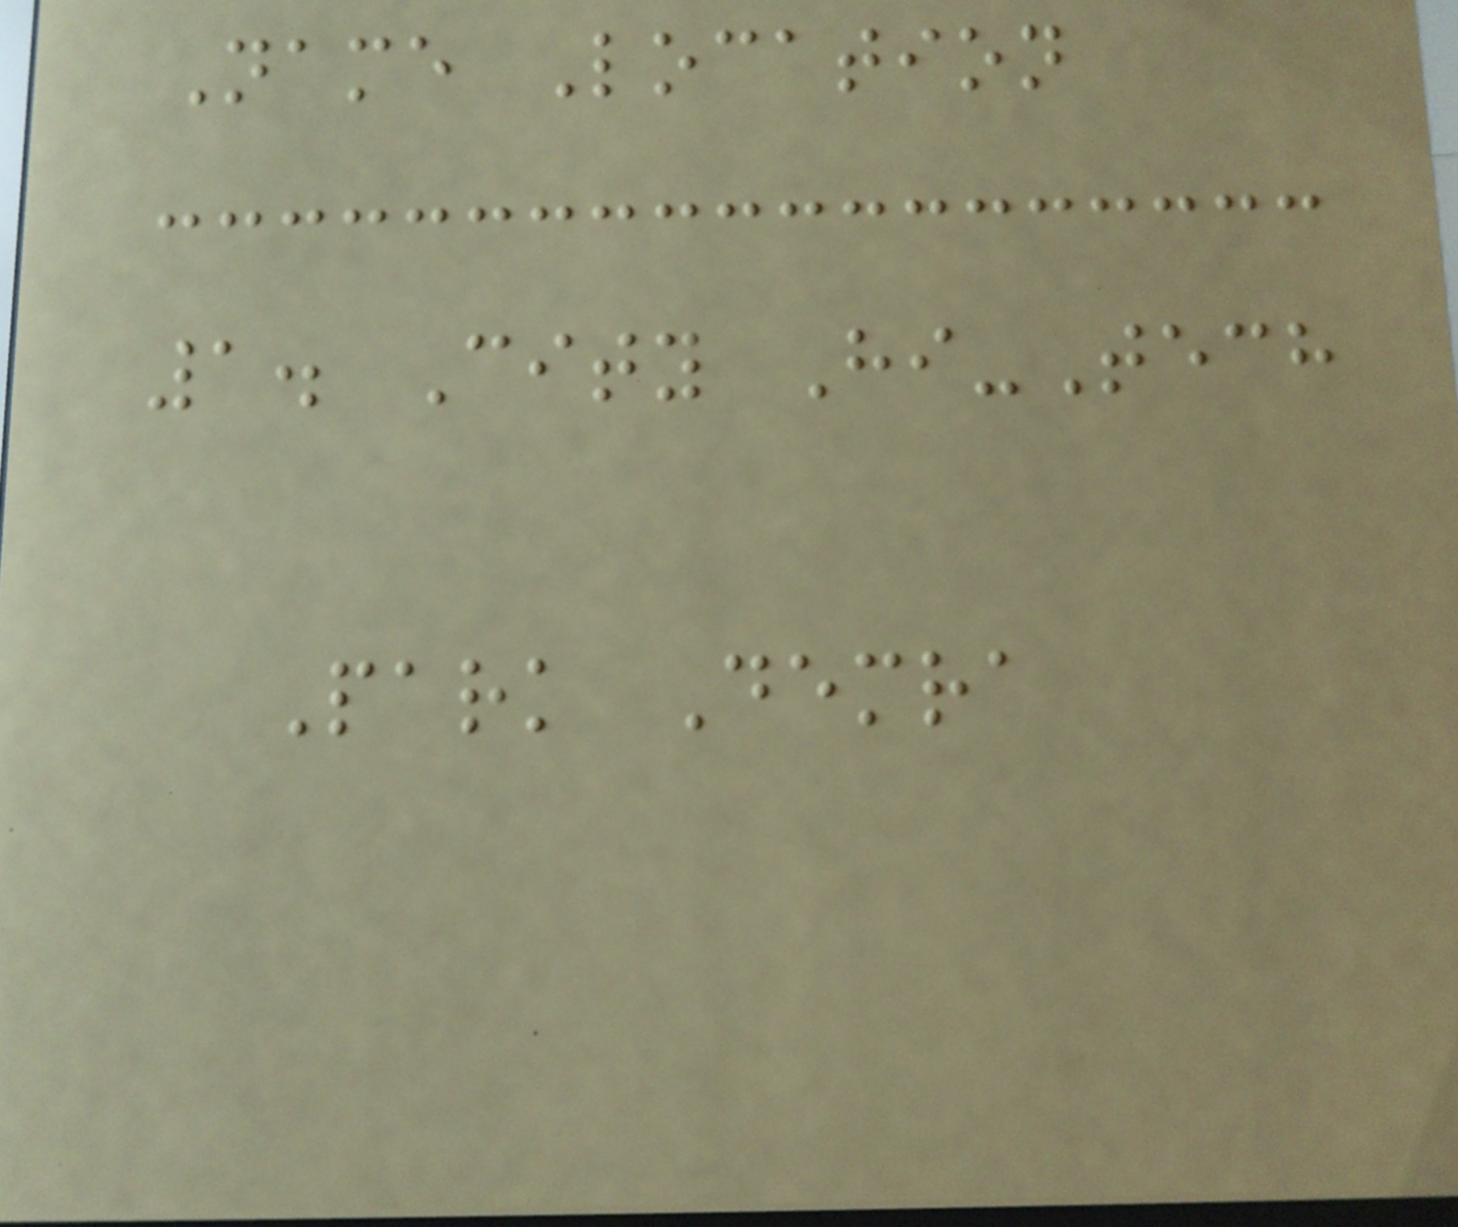Name Location
1. City Hi-Tech
Park Demra
